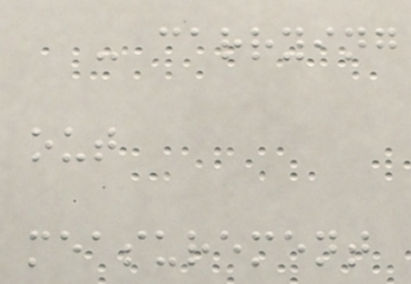- carrying
out
measurement
